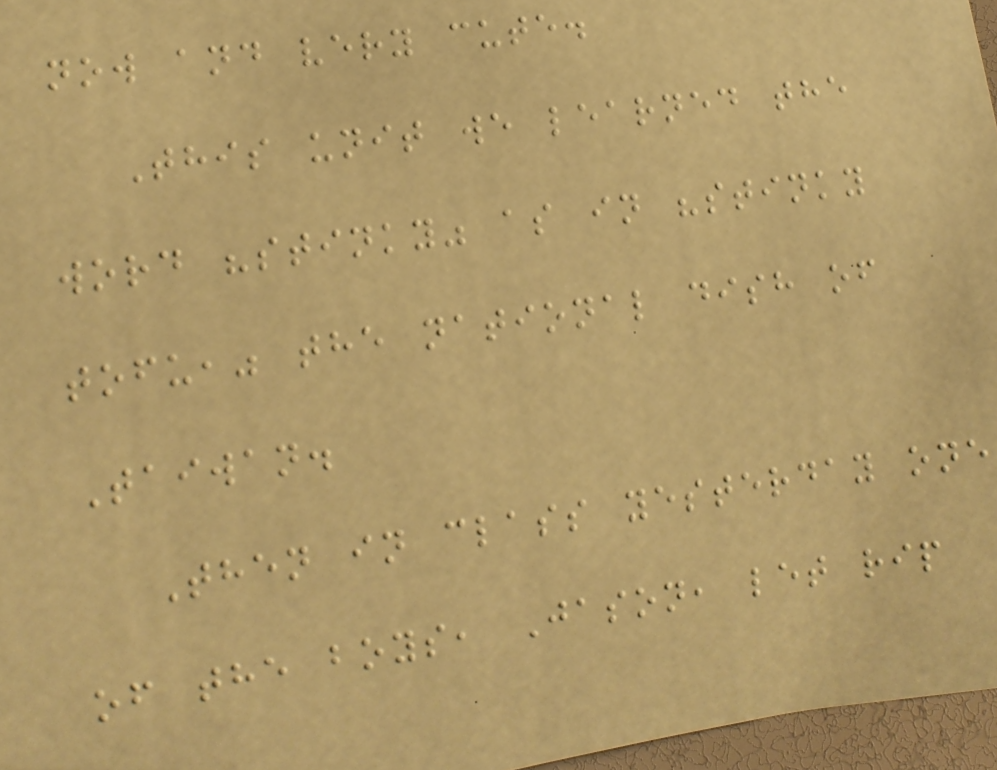now and very cute.
This unit we learned the
word "stinky" as in "stinky
tofu," the national dish of
Taiwan.
Then in class yesterday one
of the boys, Jason, let rip
